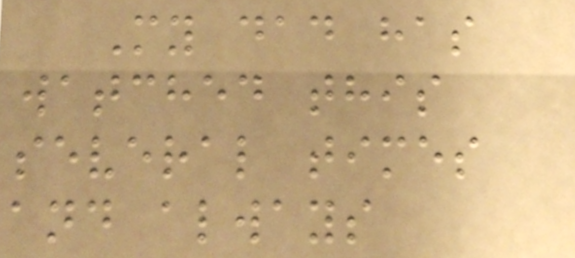My dad has
watched this
several times
and always
